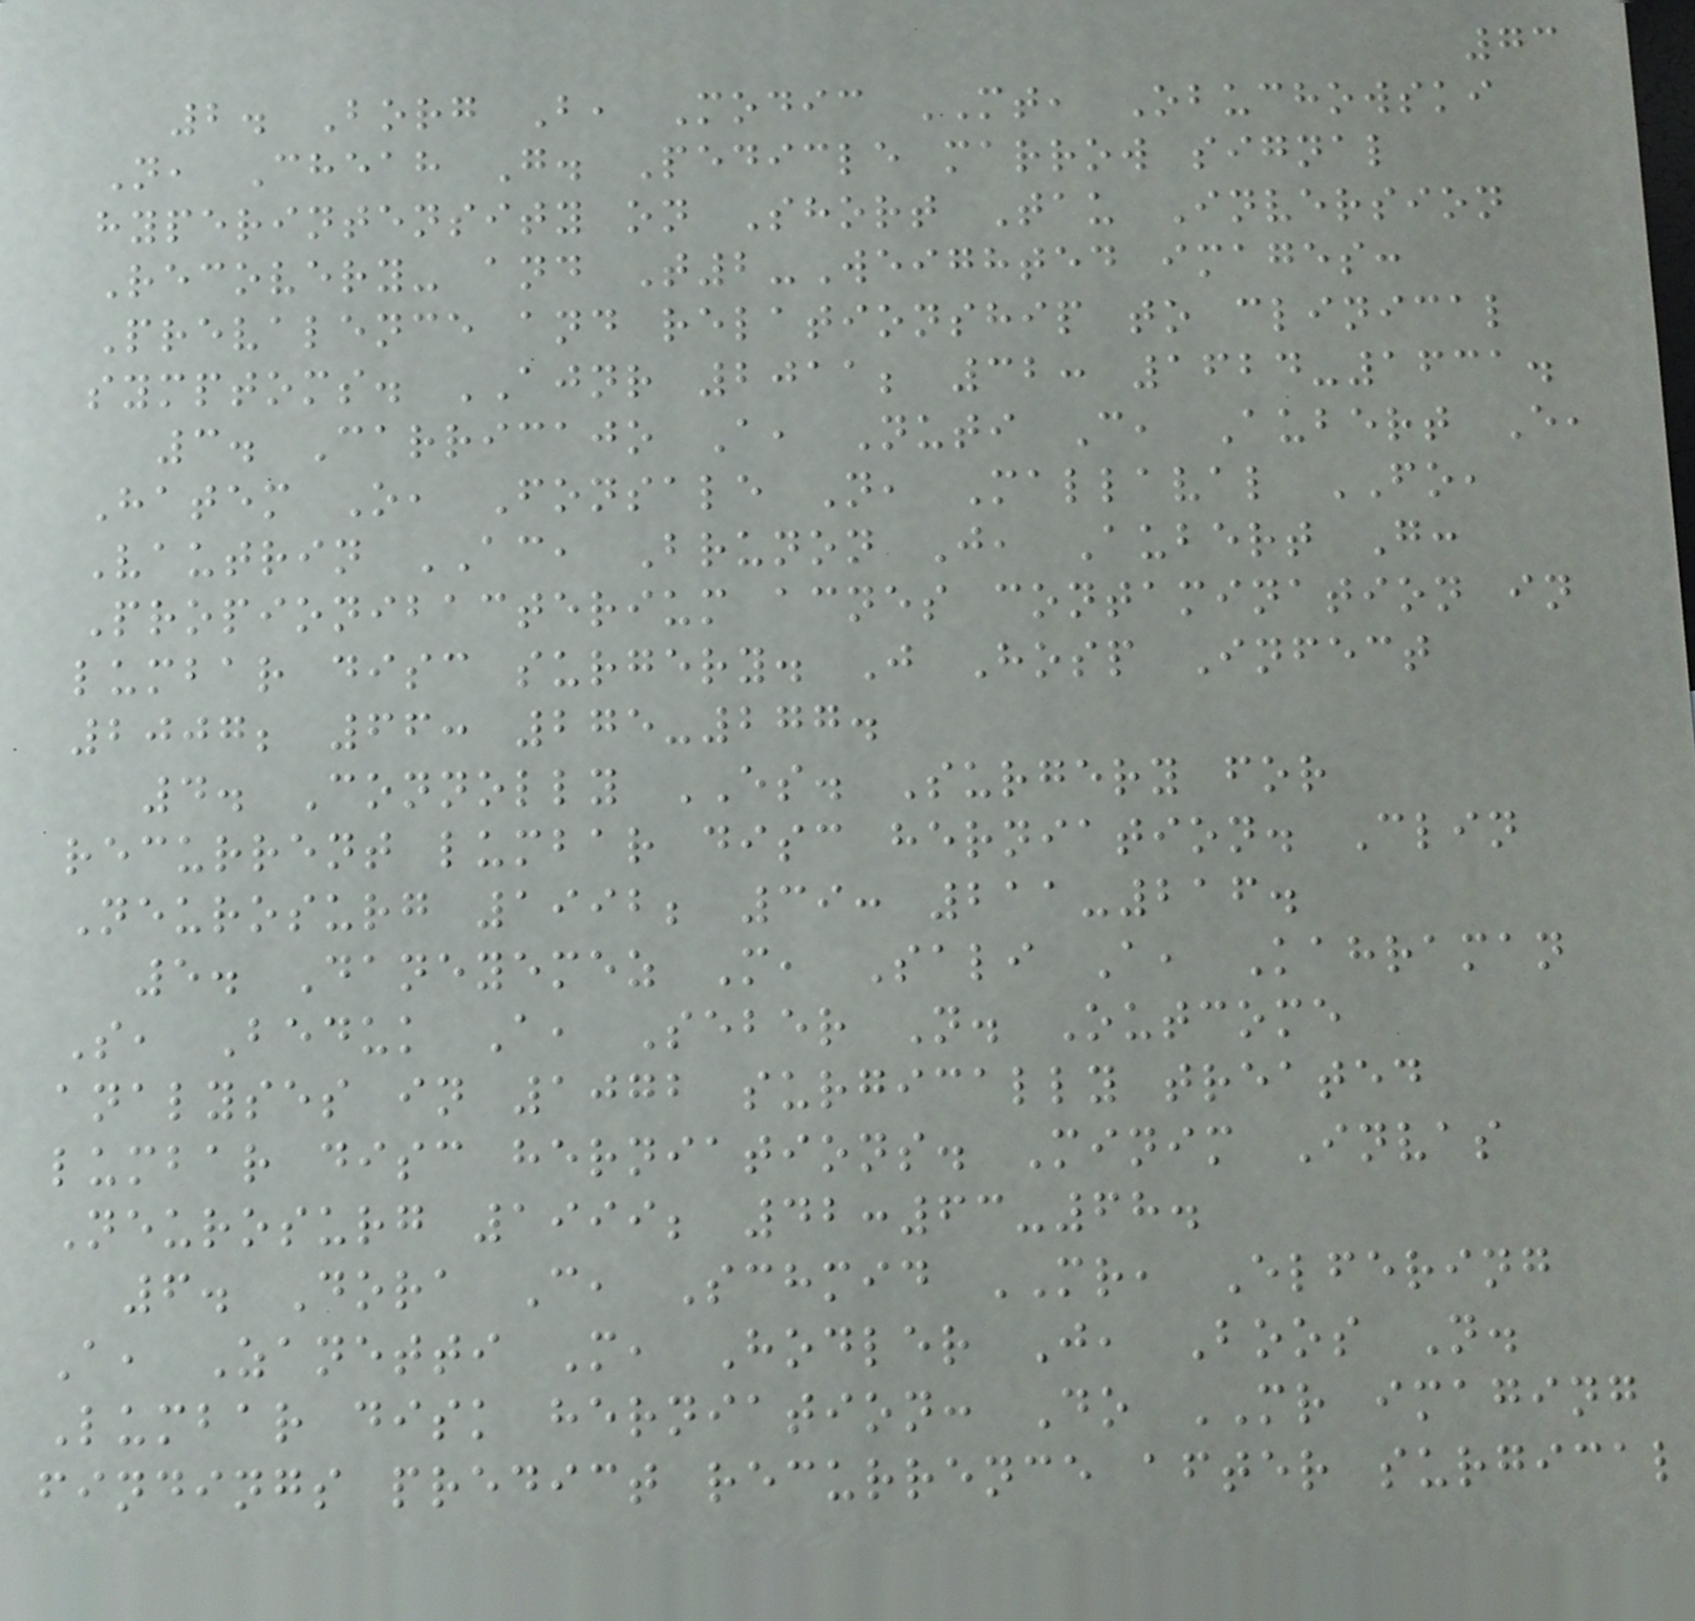73
2. Borg B, Modic MT, Obuchowski
N, Cheah G. Pedicle marrow signal
hyperintensity on Short Tau Inversion
Recovery- and T2-Weighted images:
Prevalence and relationship to clinical
symptoms. AJNR 2011; 32: 1624-1631.
3. Carricajo A, Nuti C, Aubert E,
Hatem O, Fonsale N, Mallaval FO,
Vautrin AC, Brunon J, Aubert G:
Propionibacterium acnes contamination in
lumbar disc surgery. J Hosp Infect
2007; 66: 275-277.
4. Connolly ES. Surgery for
recurrent lumbar disc herniation. Clin
Neurosurg 1992; 39: 211-216.
5. Daneyemez M, Sali A, Kahraman
S, Beduk A, Seber N. Outcome
analyses in 1072 surgically treated
lumbar disc herniations. Minim Invas
Neurosurg 1999; 42:63-68.
6. Dora C, Schmid MR, Elfering
A, Zanetti M, Hodler J, Boos N.
Lumbar disk herniation: Do MR imaging
findings predict recurrence after surgical
